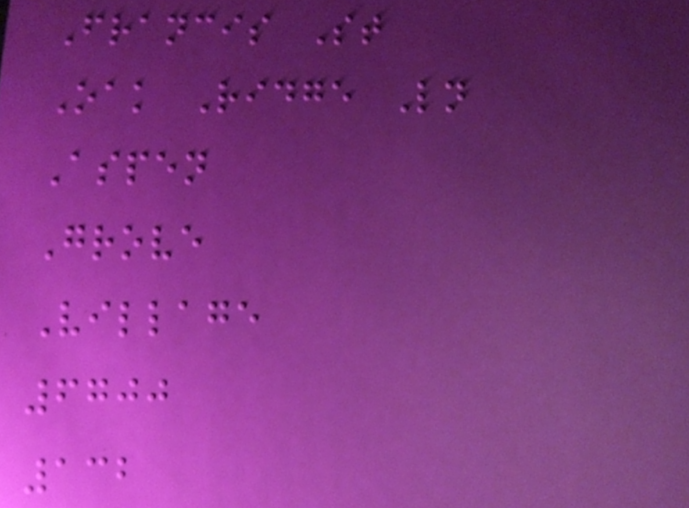Francis St
Oak Ridge Ln
Aspen
Grove
Village
6700
132
